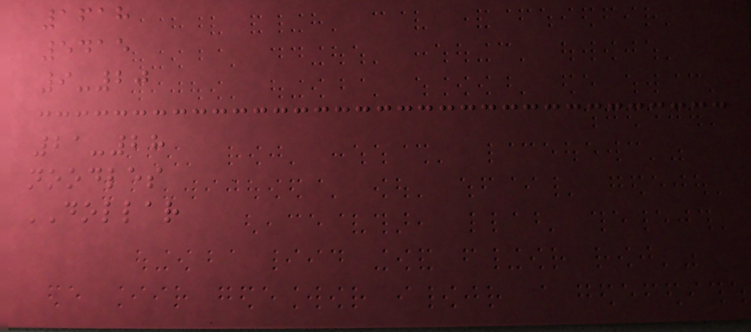1618
5415
9-20
21-28
noodles
DOLLAR
